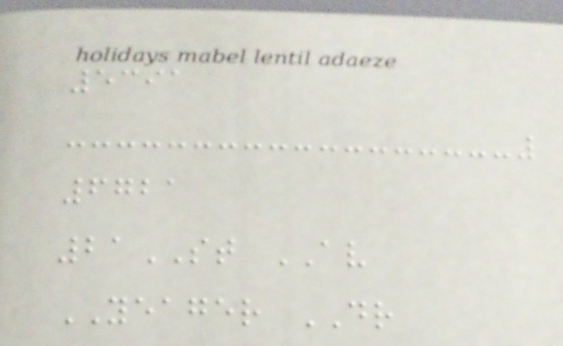5391
6721
21ST AV
YEAGER DR
